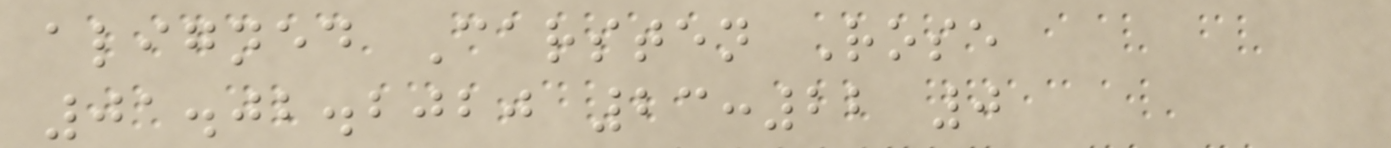aligned Carsten Rose
01.02.2020 23:22 0
